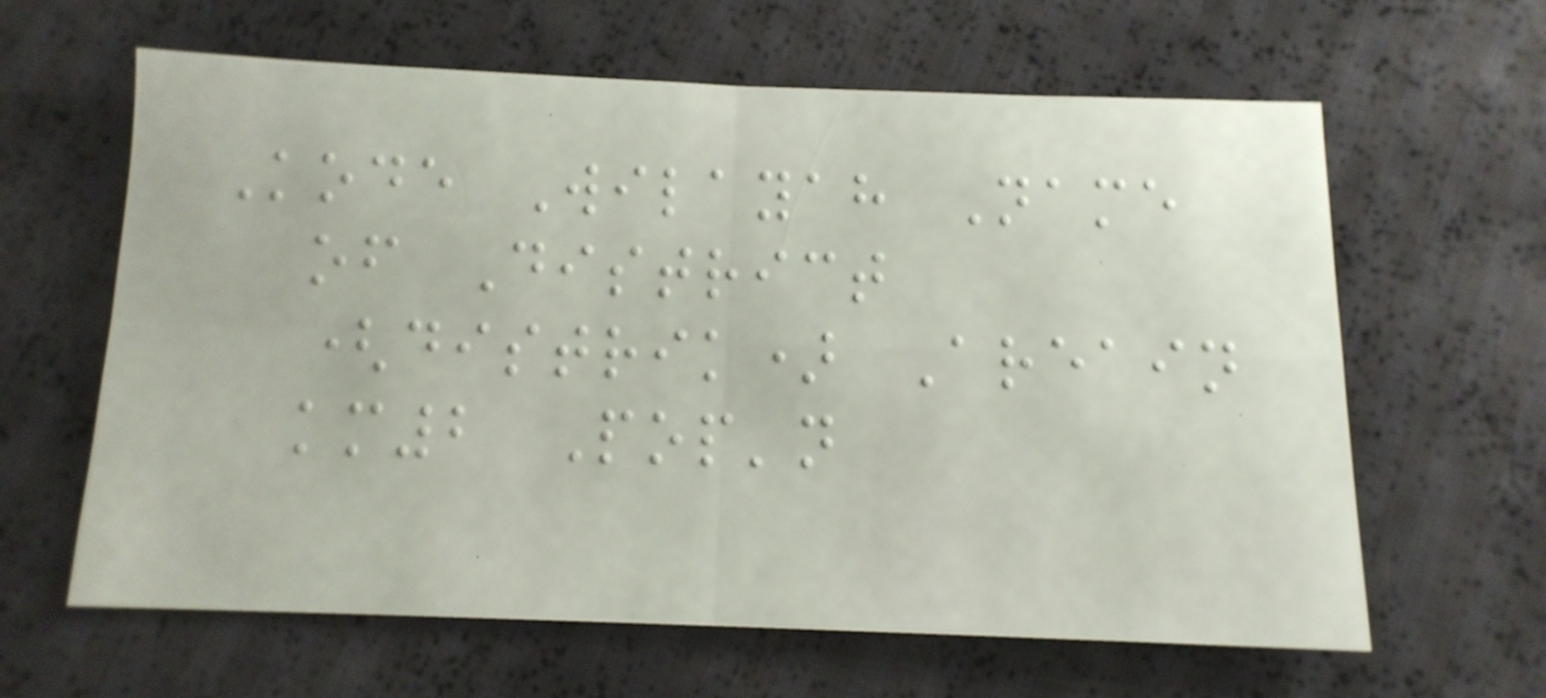Kode Wilayah Name
of District
(distrik) Areain
km2 Pop'n
